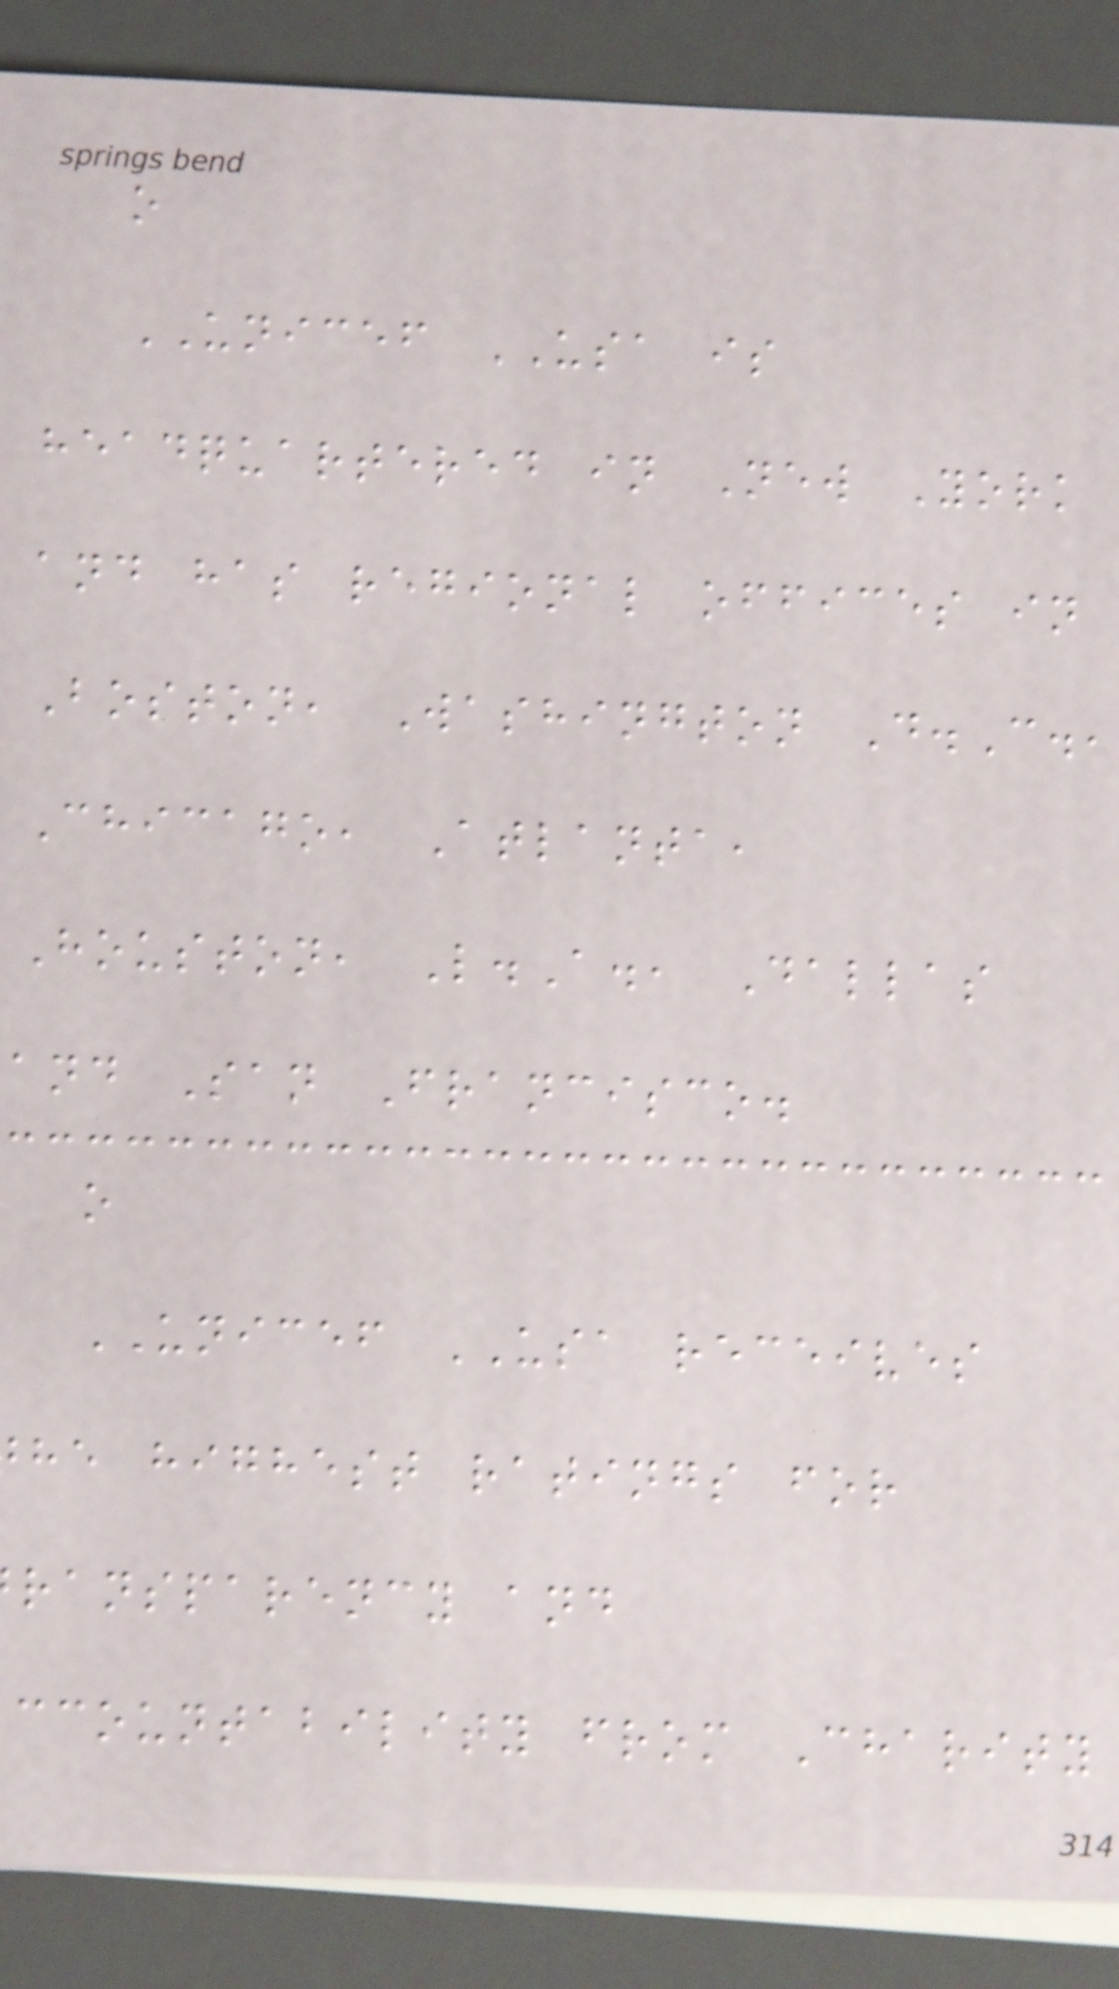o
UNICEF USA is
headquartered in New York
and has regional offices in
Boston, Washington D.C.,
Chicago, Atlanta,
Houston, L.A., Dallas
and San Francisco.
o
UNICEF USA receives
he highest ratings for
ransparency and
ccountability from Charity
